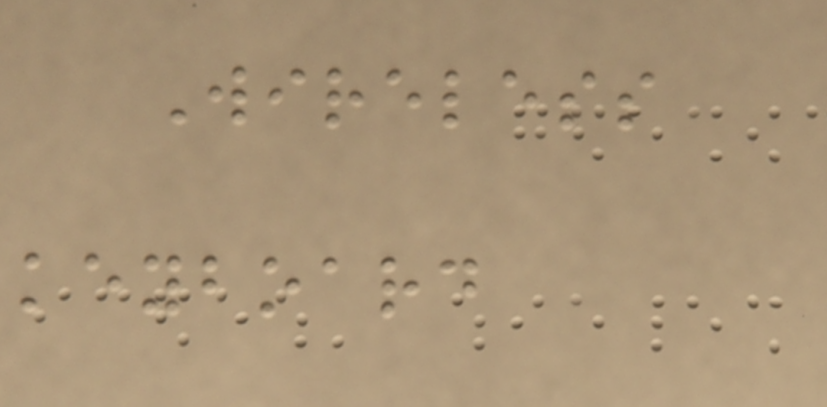Wireless
keyboard
